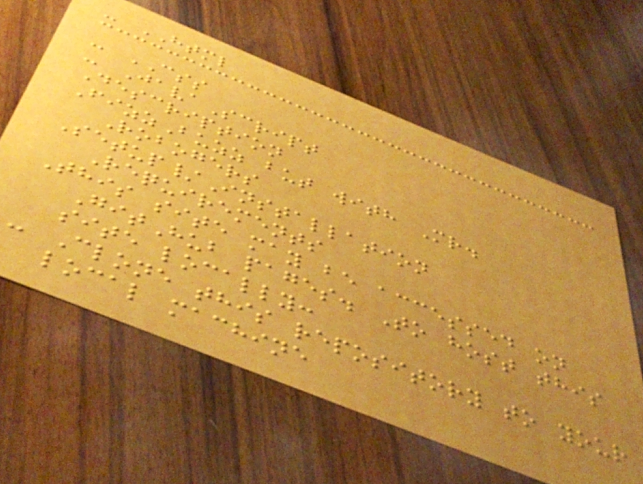- HTML
- CSS
- JavaScript
Description
FizzBuzz but with Mr.
Robogers
Setup/Installation
Requirements
This site may be accessed on
GitHub pages. To host this
site locally:
- Clone this repository to your
local machine
